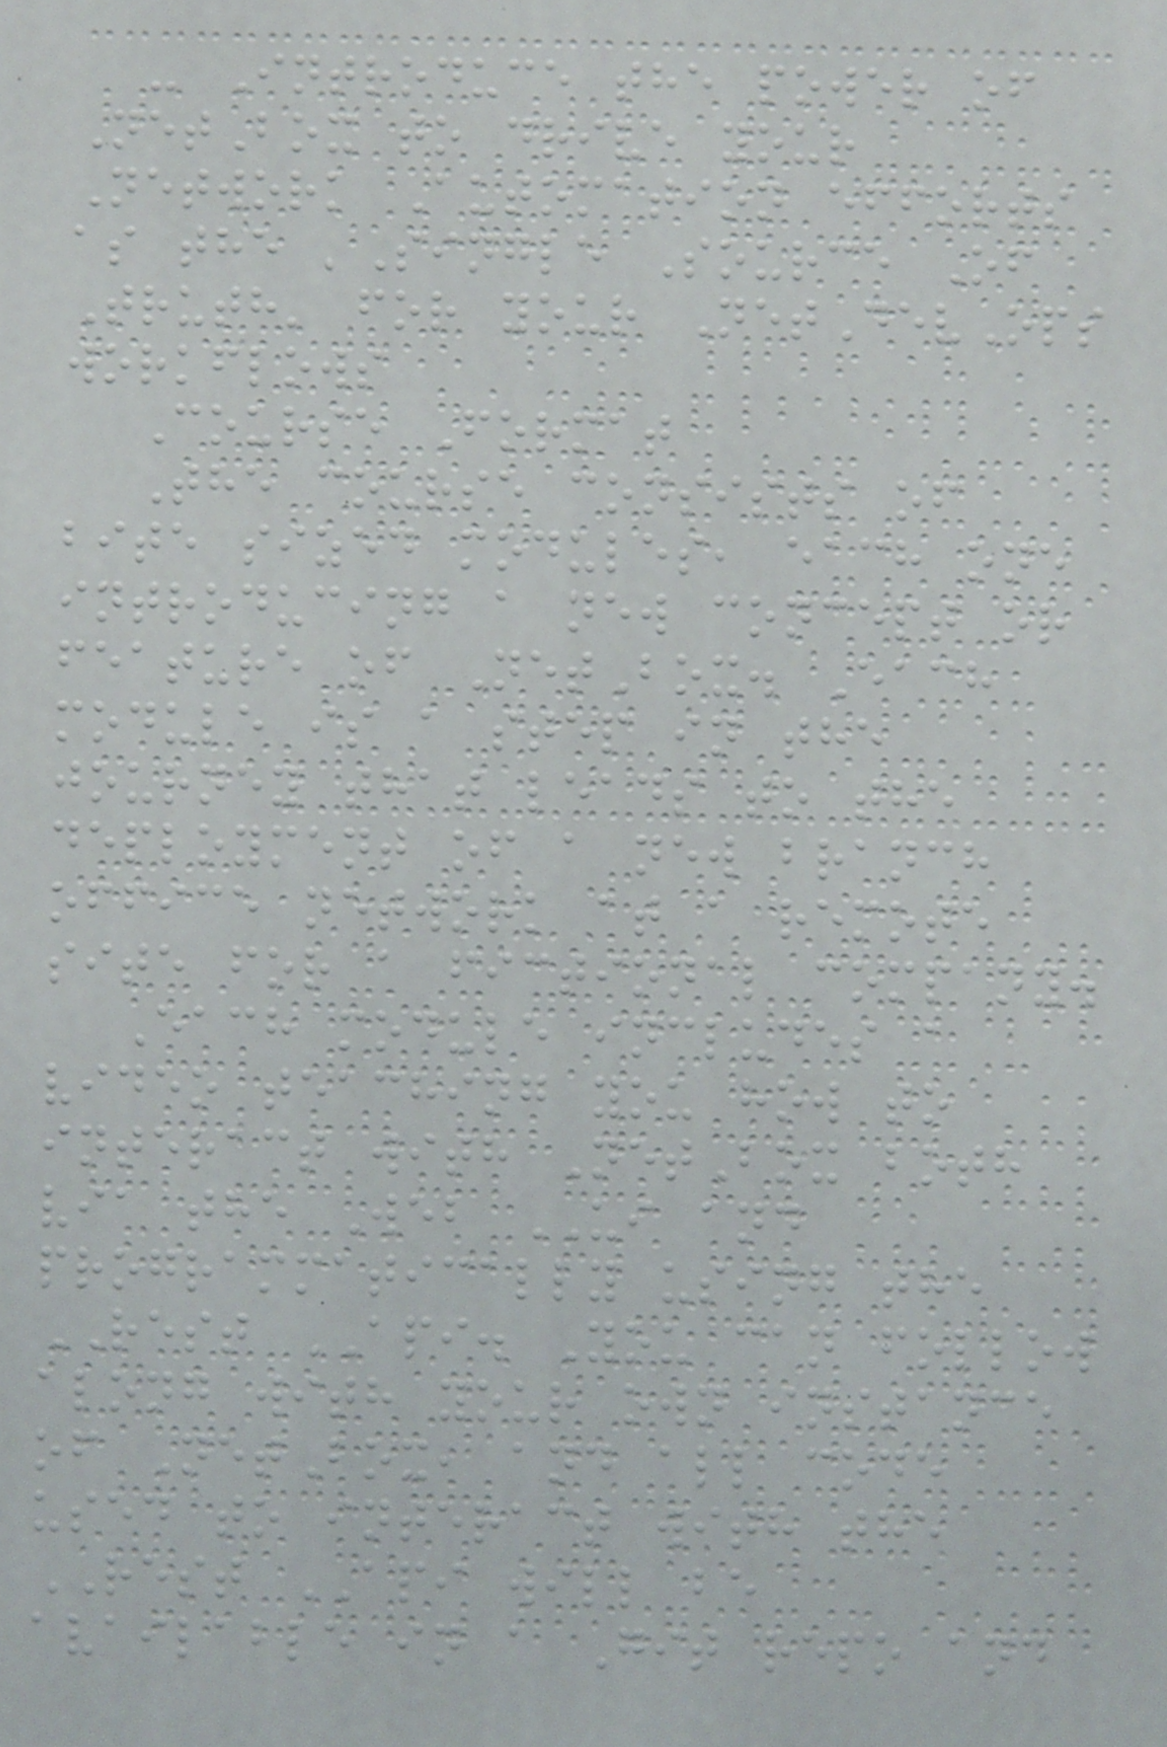- Introduce the power of
NetBox to drive your
Network Automation efforts
as the 'Single Source Of
Truth' for your NetDevOps
workflows
Course Format
The course consists of
bite sized modules, each one
introducing a new concept or
feature of NetBox. Each
module is a step in the
journey that leads to the
deployment of a new branch
office network at a remote
site for a fictional company.
Each module includes a
video teaching you how to
interact with NetBox both
via the Web UI and
programmatically using the
REST API. You can follow
along with your own instance
of NetBox, and all code
used to interact with the
REST API will be
available in a Git repo and
